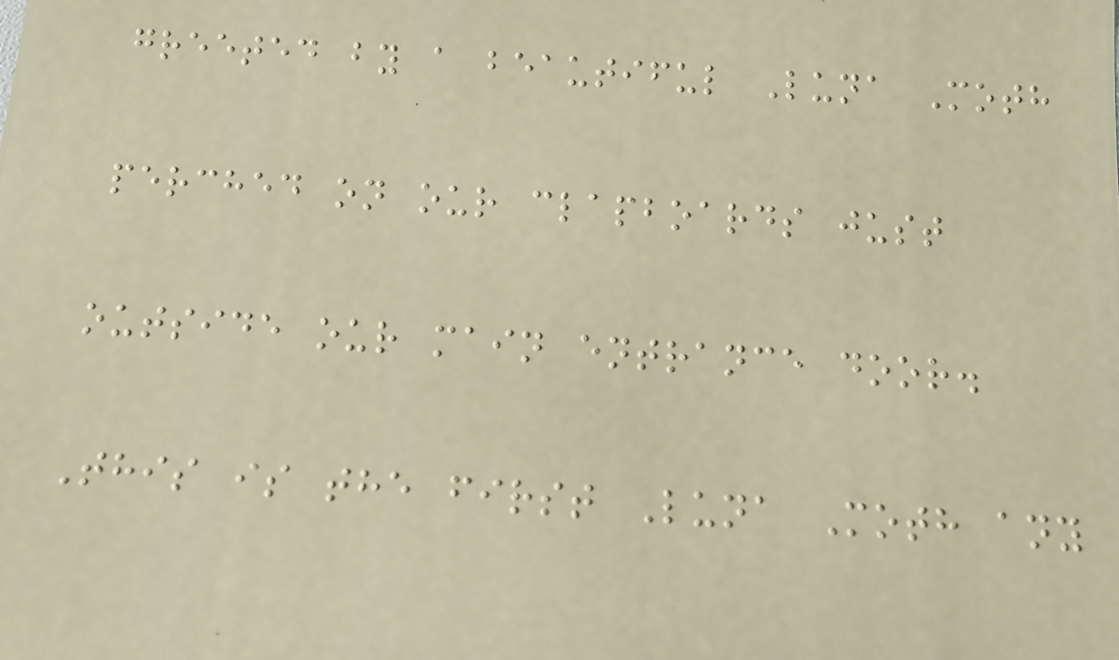greeted by a beautiful Luna Moth
perched on our clapboards just
outside our main entrance door.
This is the first Luna Moth any
